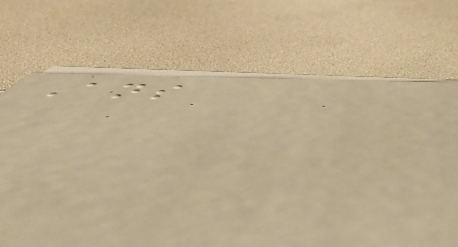Ans
